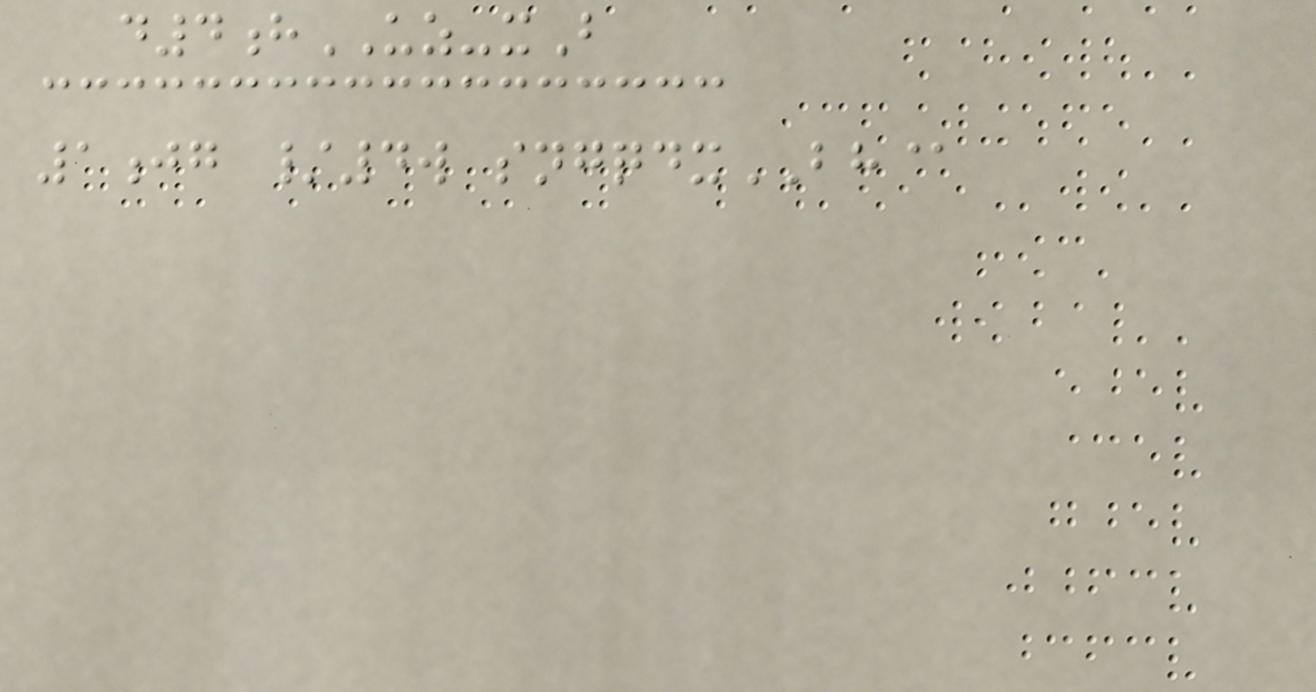d4hUZ-xB
1jg /4w sngqdxBH@
